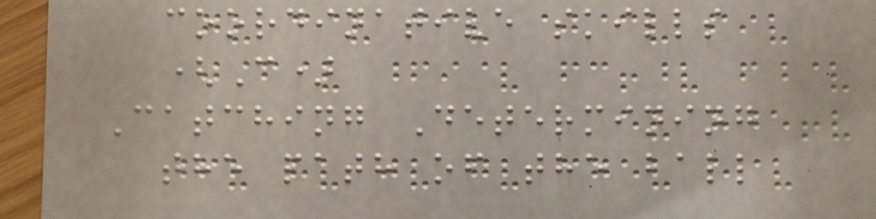coordinative skills
(C)
Catching Determining
the path of the ball
